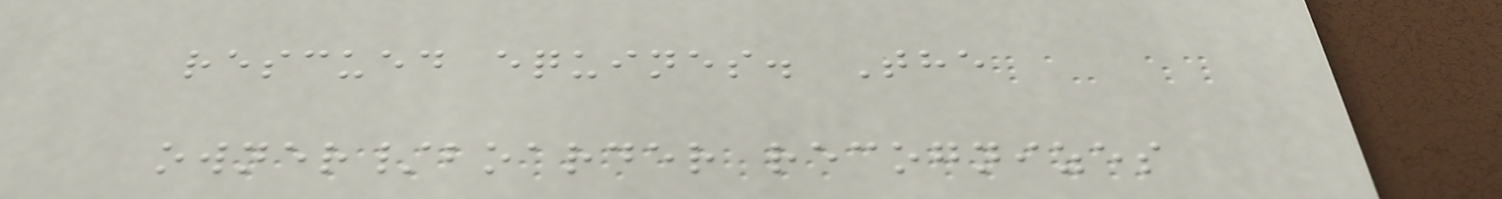rescued equines. The
owner/boarder recognizes
